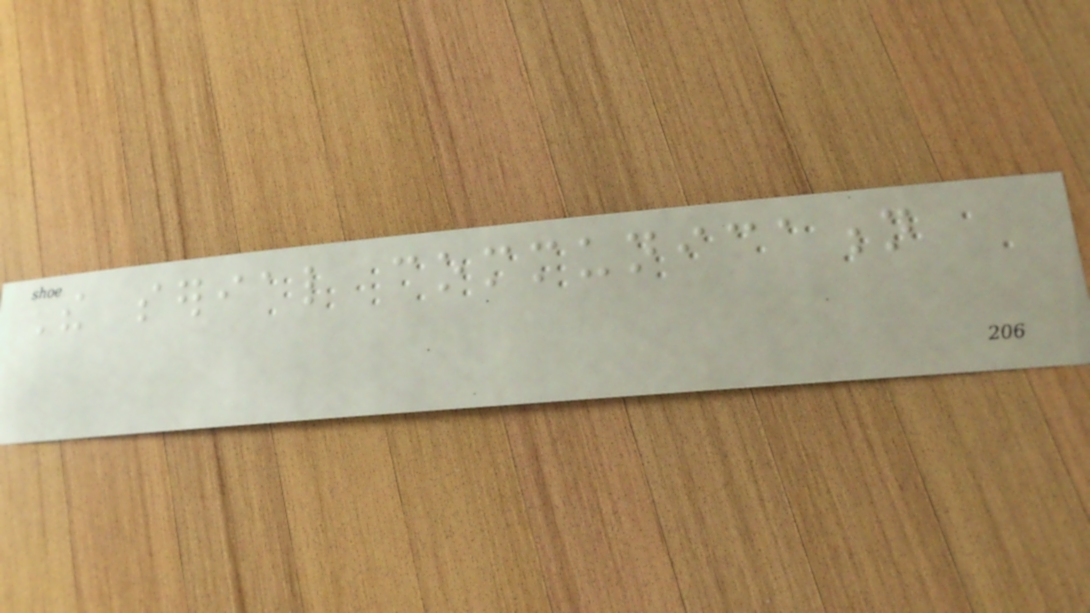The serial communication
